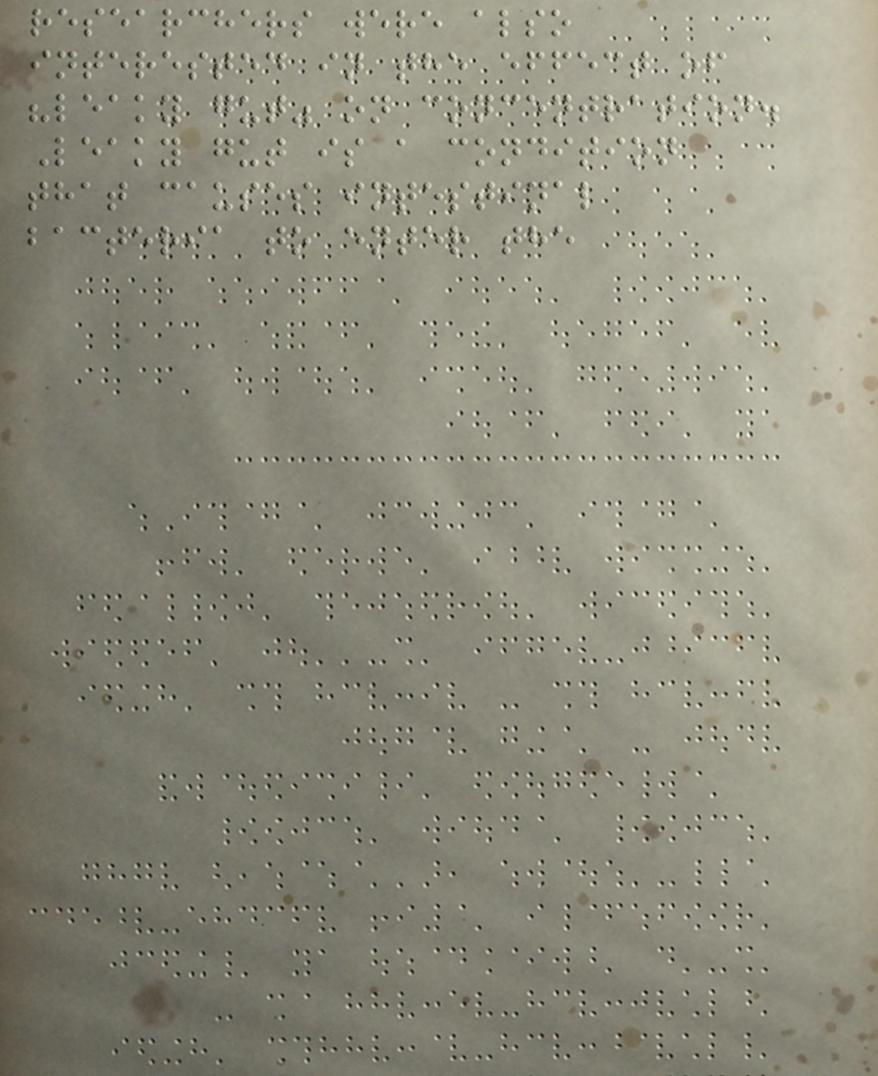researchers were also
interested in the effect of
"leaky gut" on concentration.
Leaky gut is a condition
that causes intestinal
bacteria to enter the
